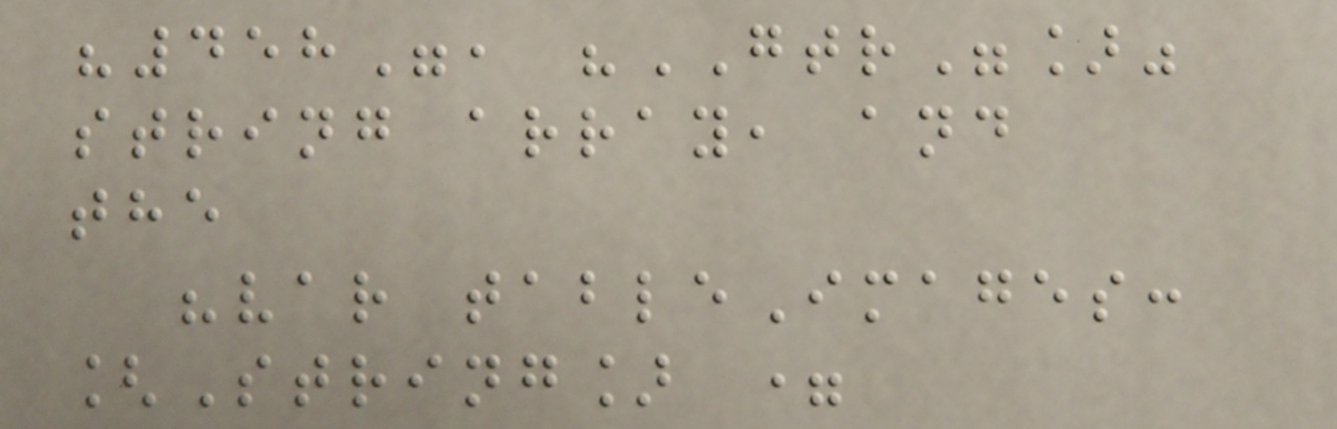"458", "GTR"]"
string array, and
the
"var tableImages:
[String] =
